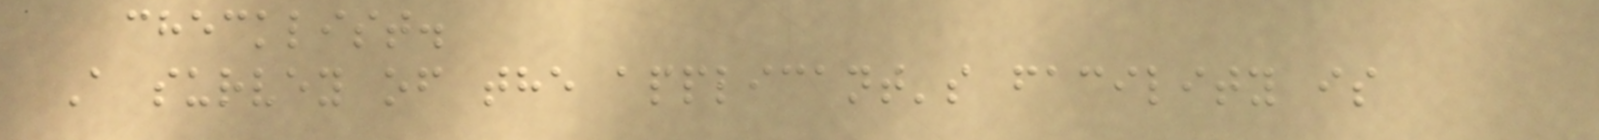checklist.
A survey of the applicant's facility is
